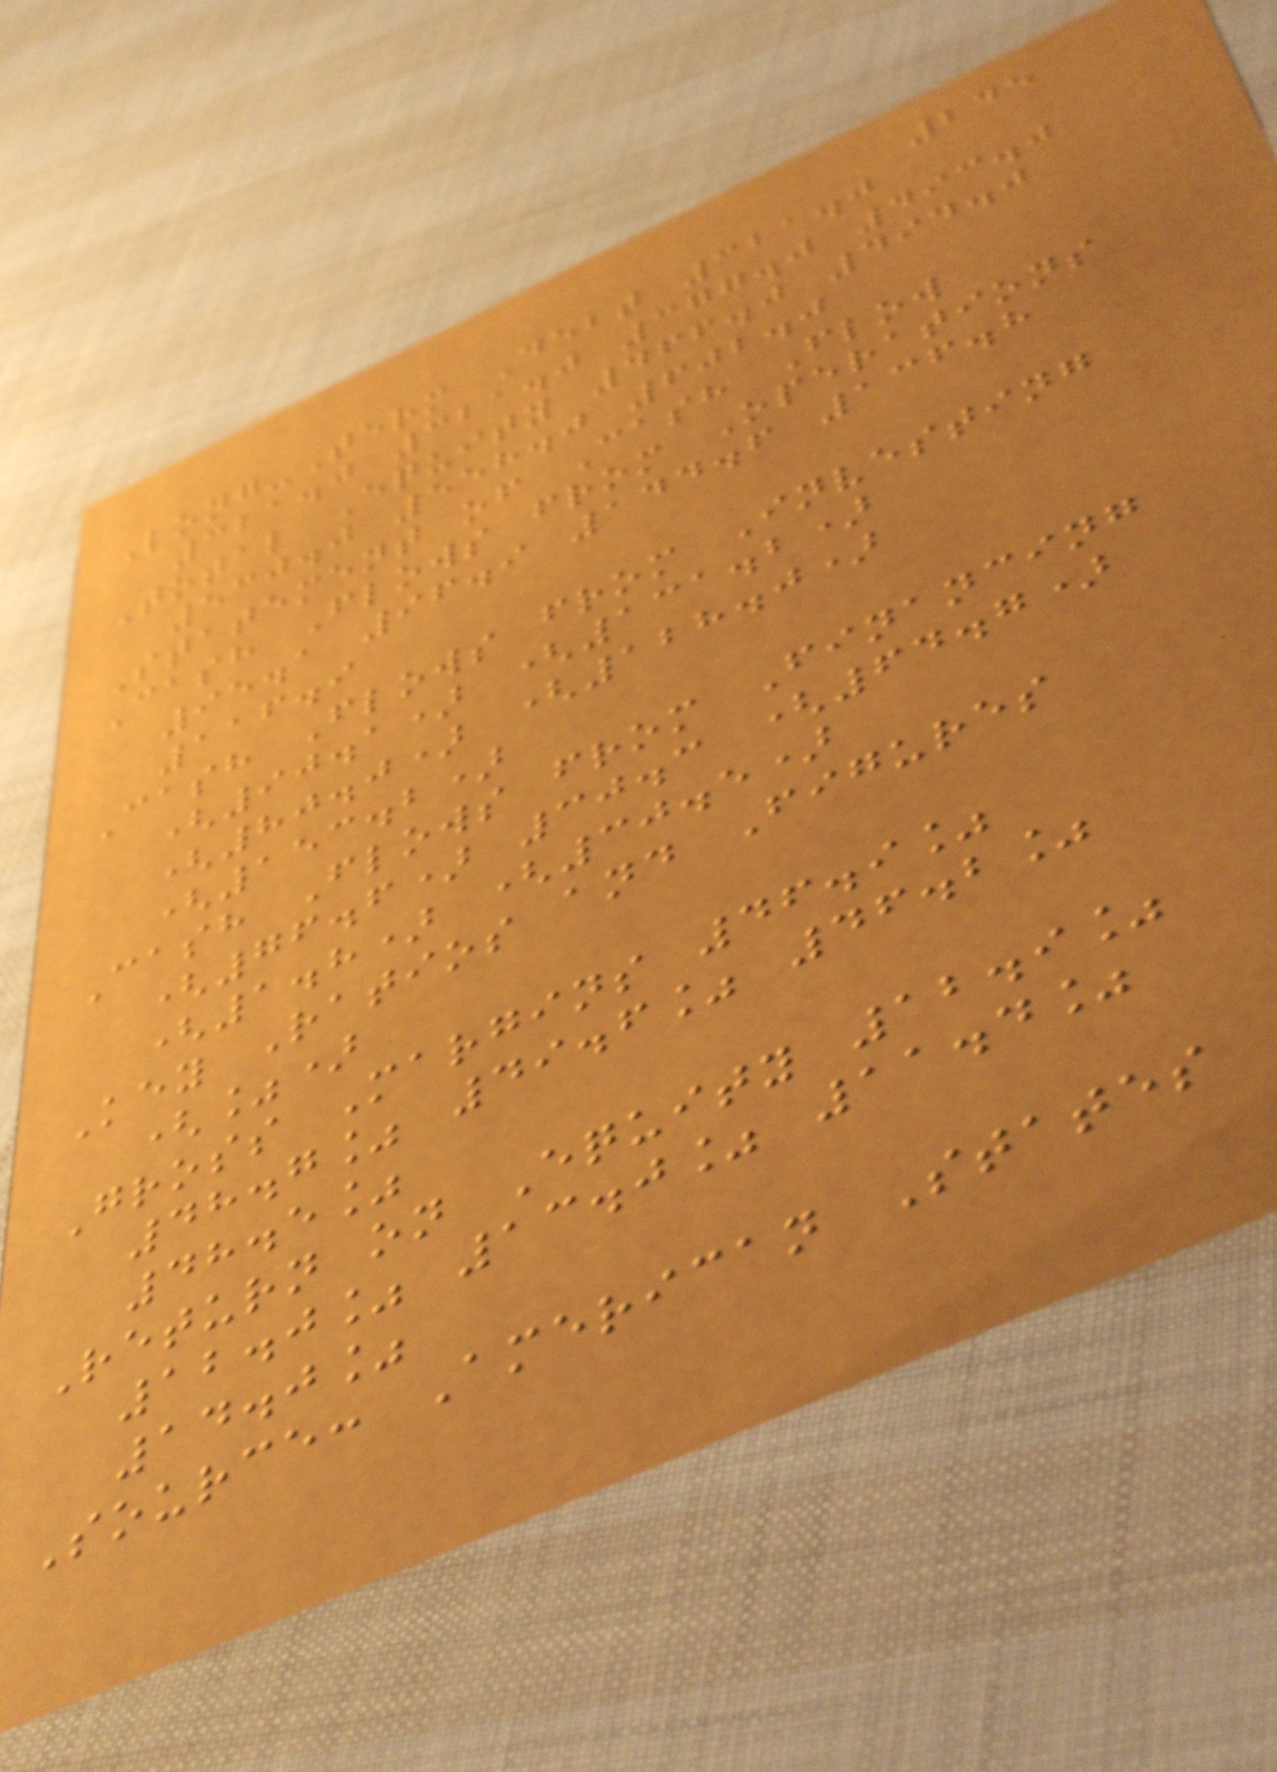245
Long-Term Debt 321.0
321.0 321.0 377.0 493.0
Total Equity 466.0 494.0
530.0 558.0 602.0
Statement of Cash Flow
Cash Flows from Operations
95.1 96.9 144.6 136.8
116.9
Cash Flows from Investing
(90.1) (131.2)
(80.0) (128.0)
(153.2)
Cash Flows from Financing
(76.6) 30.3 (64.7)
(1.8) (30.5)
Key Ratios and Figures
(%)
Gross Margins 46.9%
48.7% 49.6% 46.2%
48.5%
Return on Equity 12.9%
12.0% 13.0% 11.4%
14.0%
Source: American States
